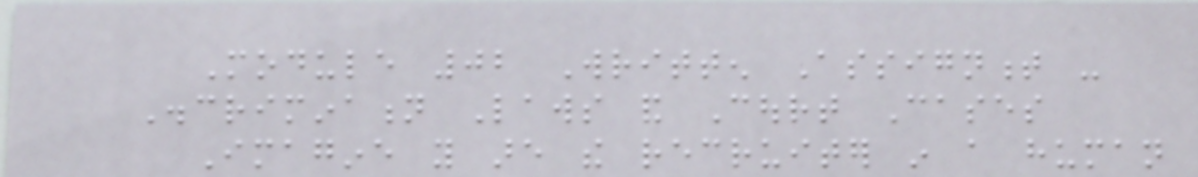Module 02 Written Assignment -
Discrimination Laws and Court Cases
Imagine you are the recruiter in a human
